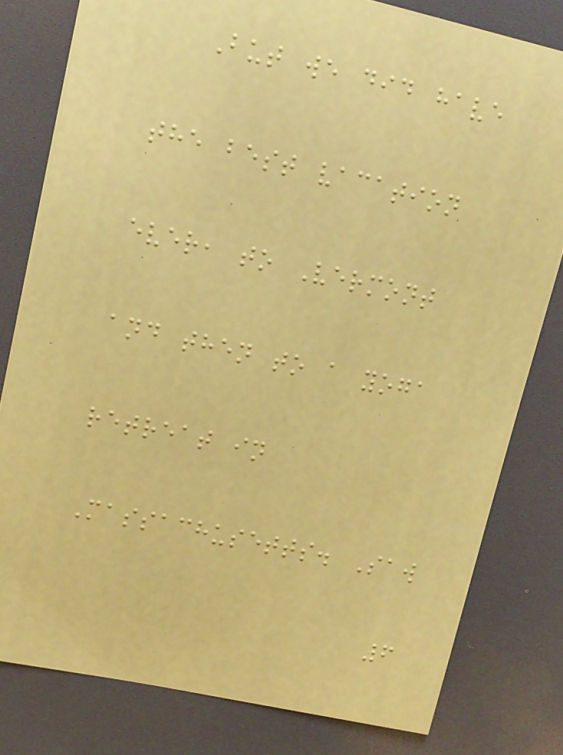But we did have
the best vacation
ever, to Vermont
and then to a yoga
retreat in
Massachusetts. Saw
6
